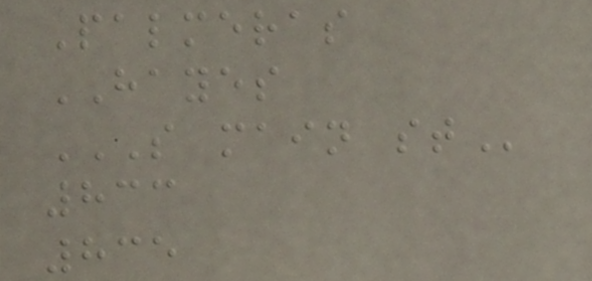Palmeras
HAYES
S MAIN ST
833
835
